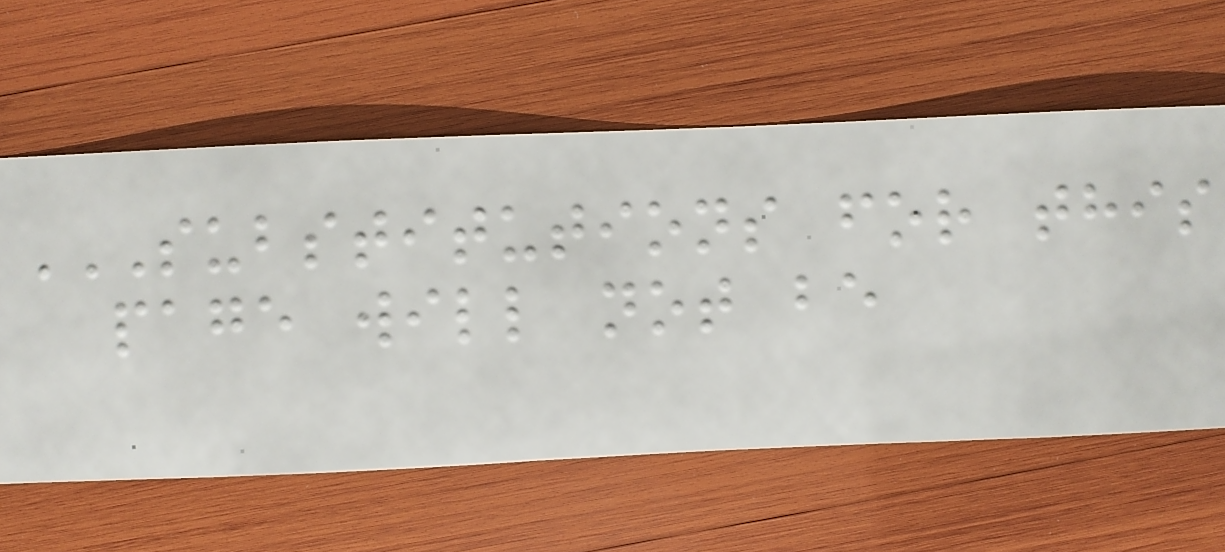SUBSTITUTIONS FOR THIS
PAGE WILL NOT BE
